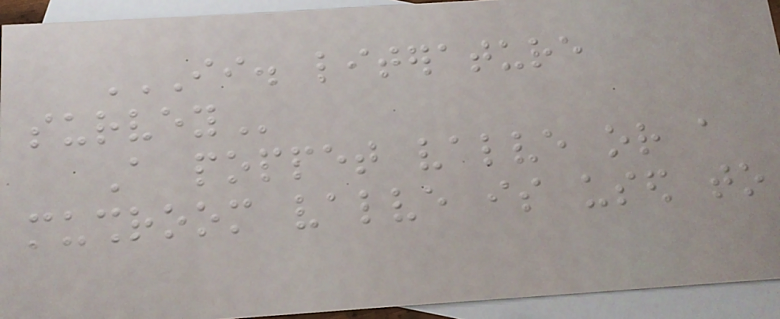II. LITERATURE
SURVEY
A poppet valve or a
mushroom valve is used to
